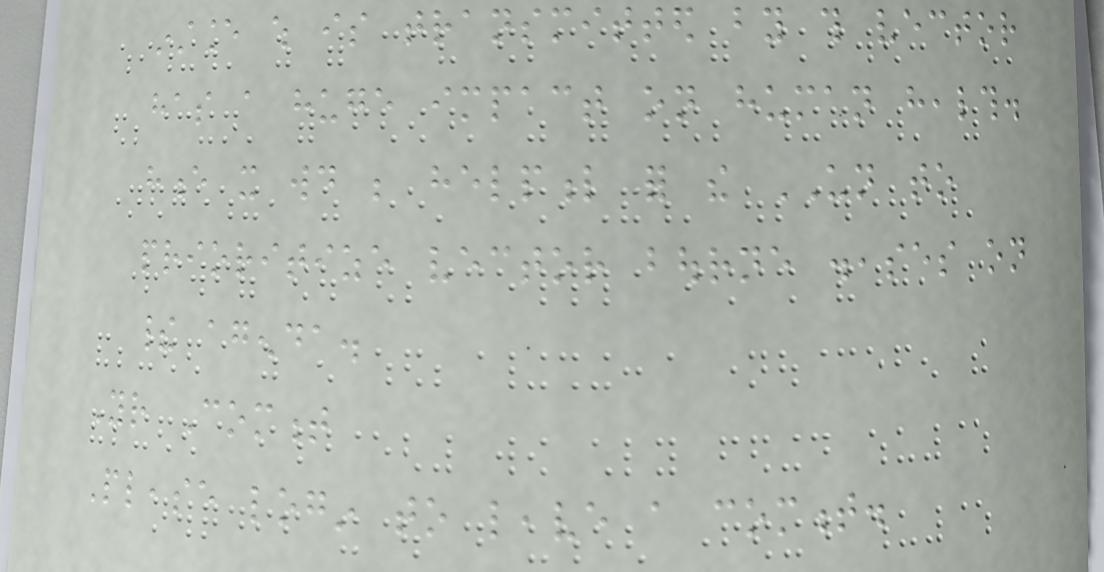instance which is transmitted by this vector
has a huge impact on human health.
hence it would be helpful for the UN to
prioritize vector bourne diseases on
their agenda.
Your Comment
Please login to leave a comment.
